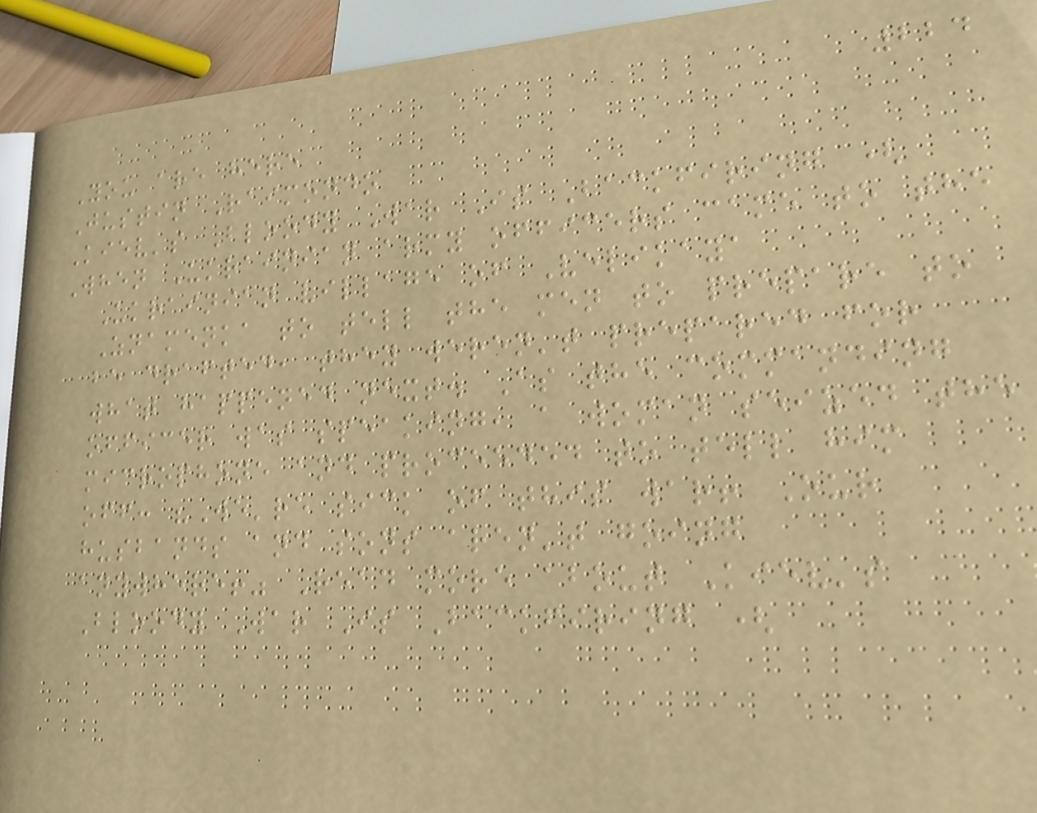224
You are here
Justin Raimondo
Kiev's Bloody War Is Backfiring (
When Ukrainian army officers came to the
Ukrainian village of Velikaya
Znamenka to tell the men to prepare to
be drafted, they weren't prepared for
what happened next. As the commanding
officer was speaking, a woman seized the
microphone and proceeded to tell him
off: "We're sick of this war! Our
husbands and sons aren't going
anywhere!" Read more about Kiev's
Bloody War Is Backfiring (
